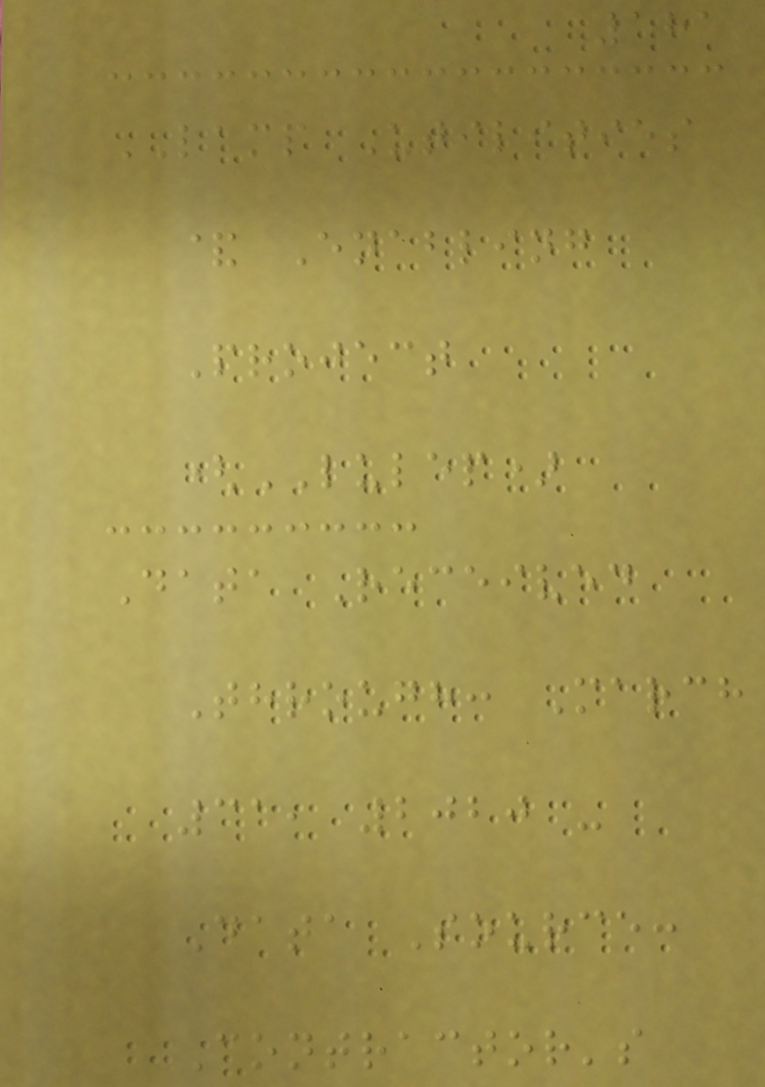181
LAMP Utilities
& Enabling
Project
(LULEP)
Data Received
Through: March
31, 2020 -
Data Source:
Contractor's
